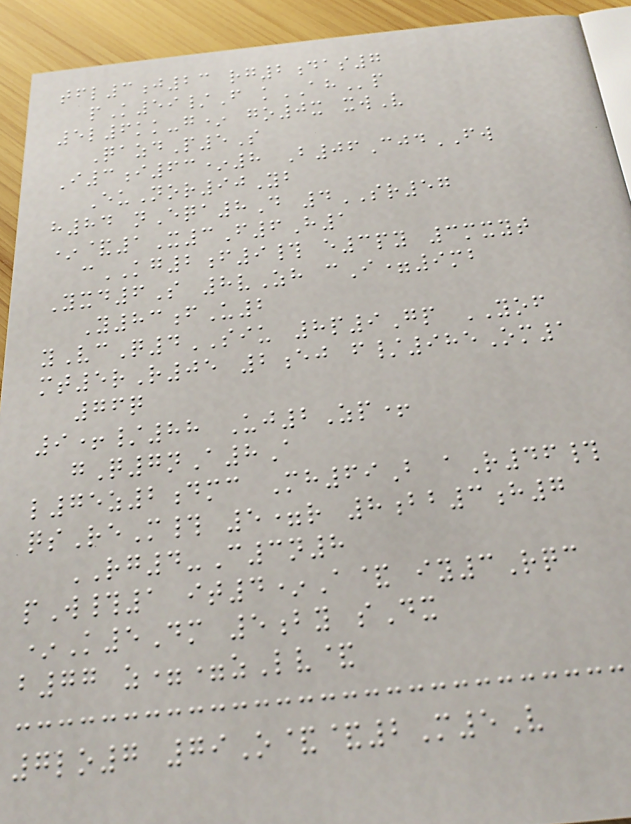tfl3j23 rg2das7
pK59/F kAHp
5l6kk-g* go0x xwV
QazdP5S
I3i63*8 B06CjdFW
EuNor90Yb
h84 nEqa8D 4SR57
*&1X3F6H1
cKG2f9# e3py 3mxyt
Yxd6S 8vZh cI=9mb
Y83fU2
yVcQ4SIU 8p9Gp YOF
mt5rR05 2ej f/985Om1
76q
9+/88 Uj2Zp+
gQ7nA8A
l75z2dmc Mh69B aR46#
qsReM# 5=r 8bb3h7
RG4-C3n8
pW#1 it4*A& iy3Rqc
*K5Dm 5by sDx
b77 z==zLv&
7lo7 79O&&2M5V
